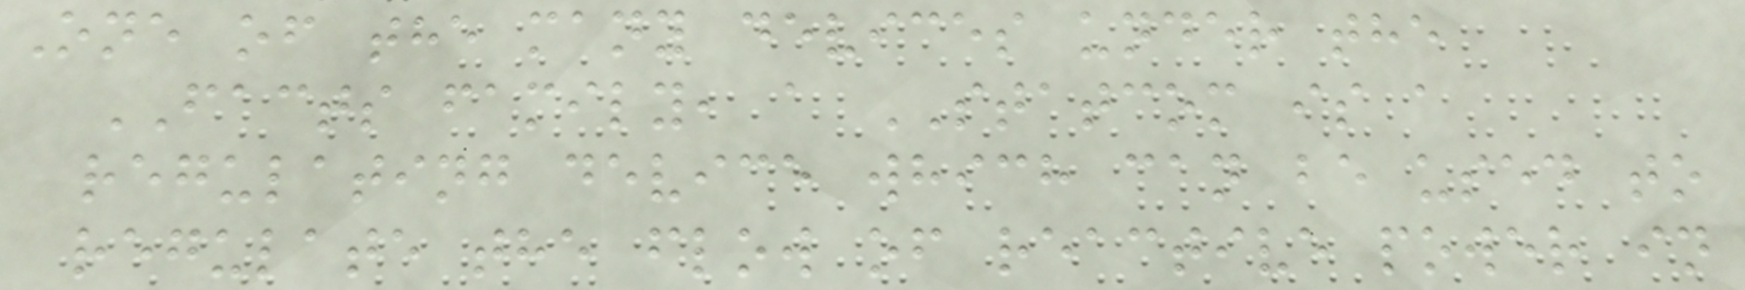One of the many devices under the
FACTS family, a STATCOM is a
regulating device which can be used to
regulate the flow of reactive power in
